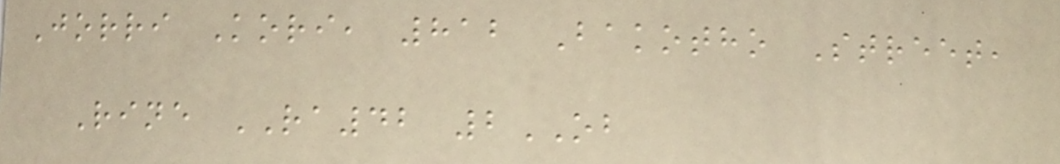Jorri Kori, 812 Bakotho Street,
Rine RA42 2OB
